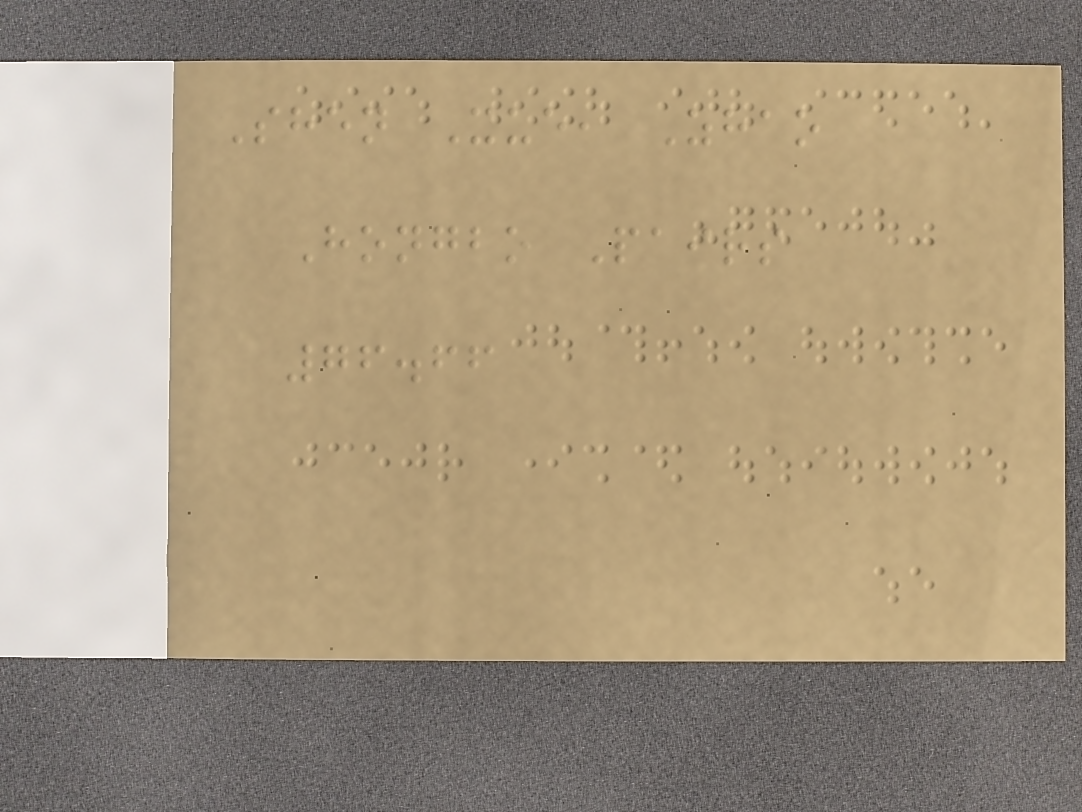Shen Xue, Zhao
Hongbo Pairs
76.66
